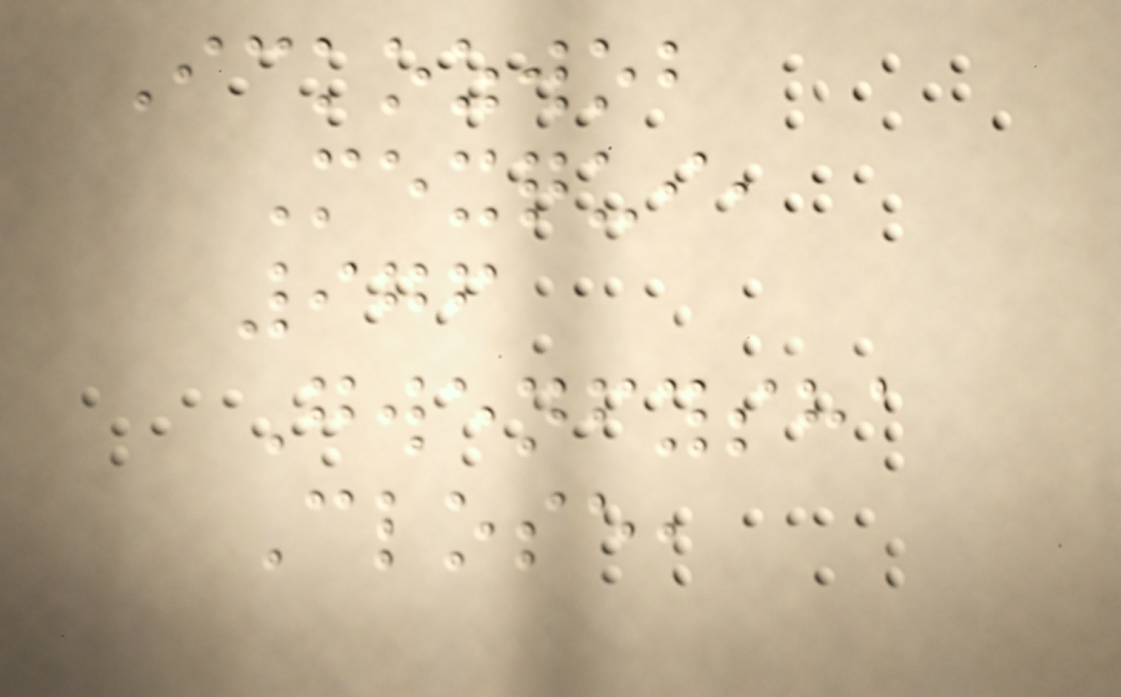Ickozwob
Mexqui,
976
Gwenfysha
Close,
